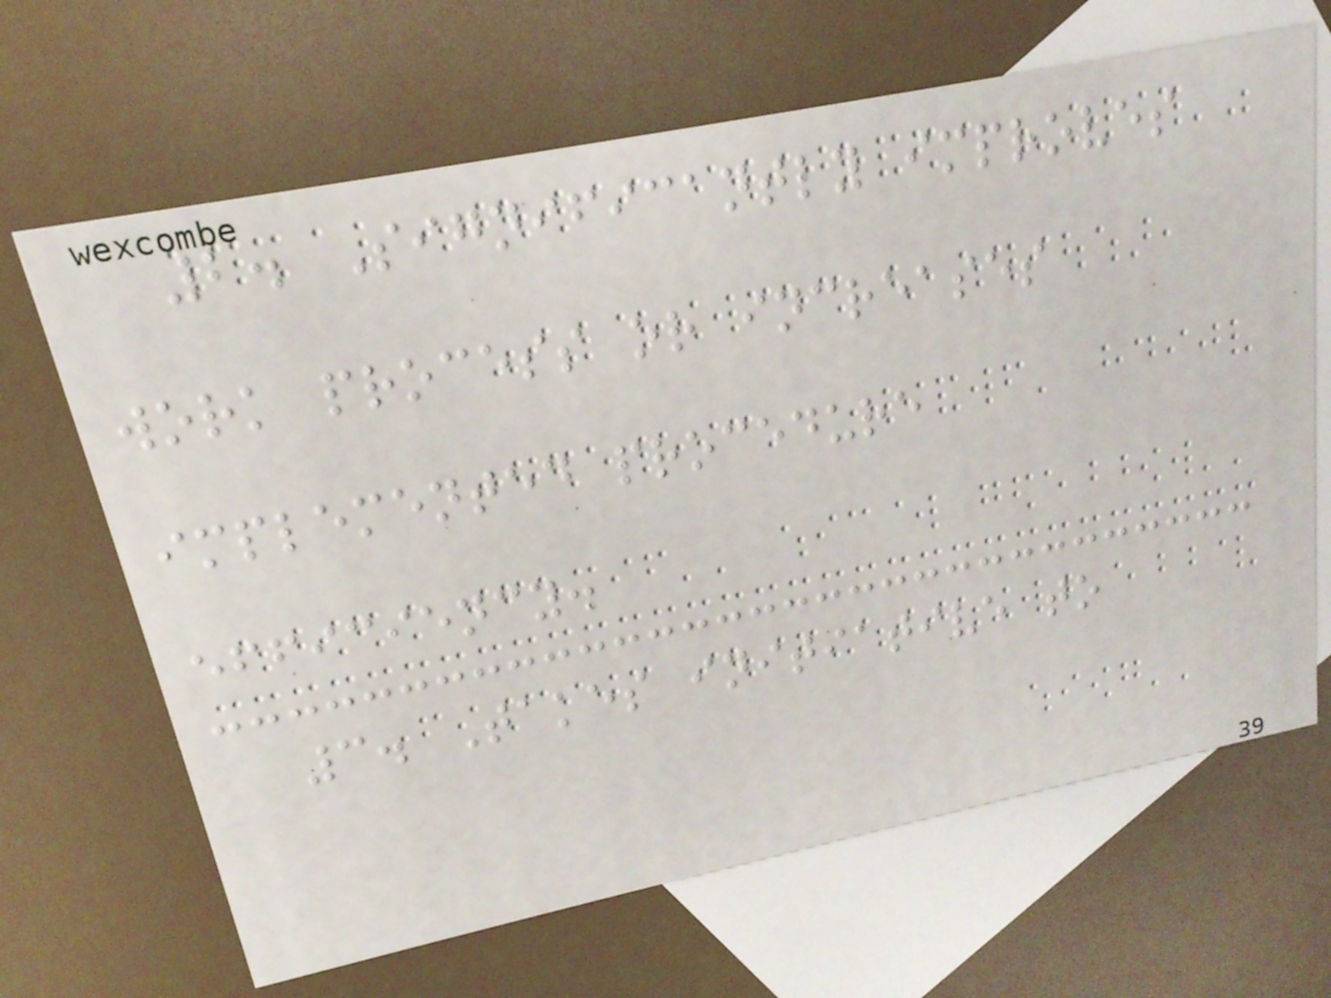2. Significantly improves
work process or increases
implemented procedure
efficiency.
3. Takes initiative to
